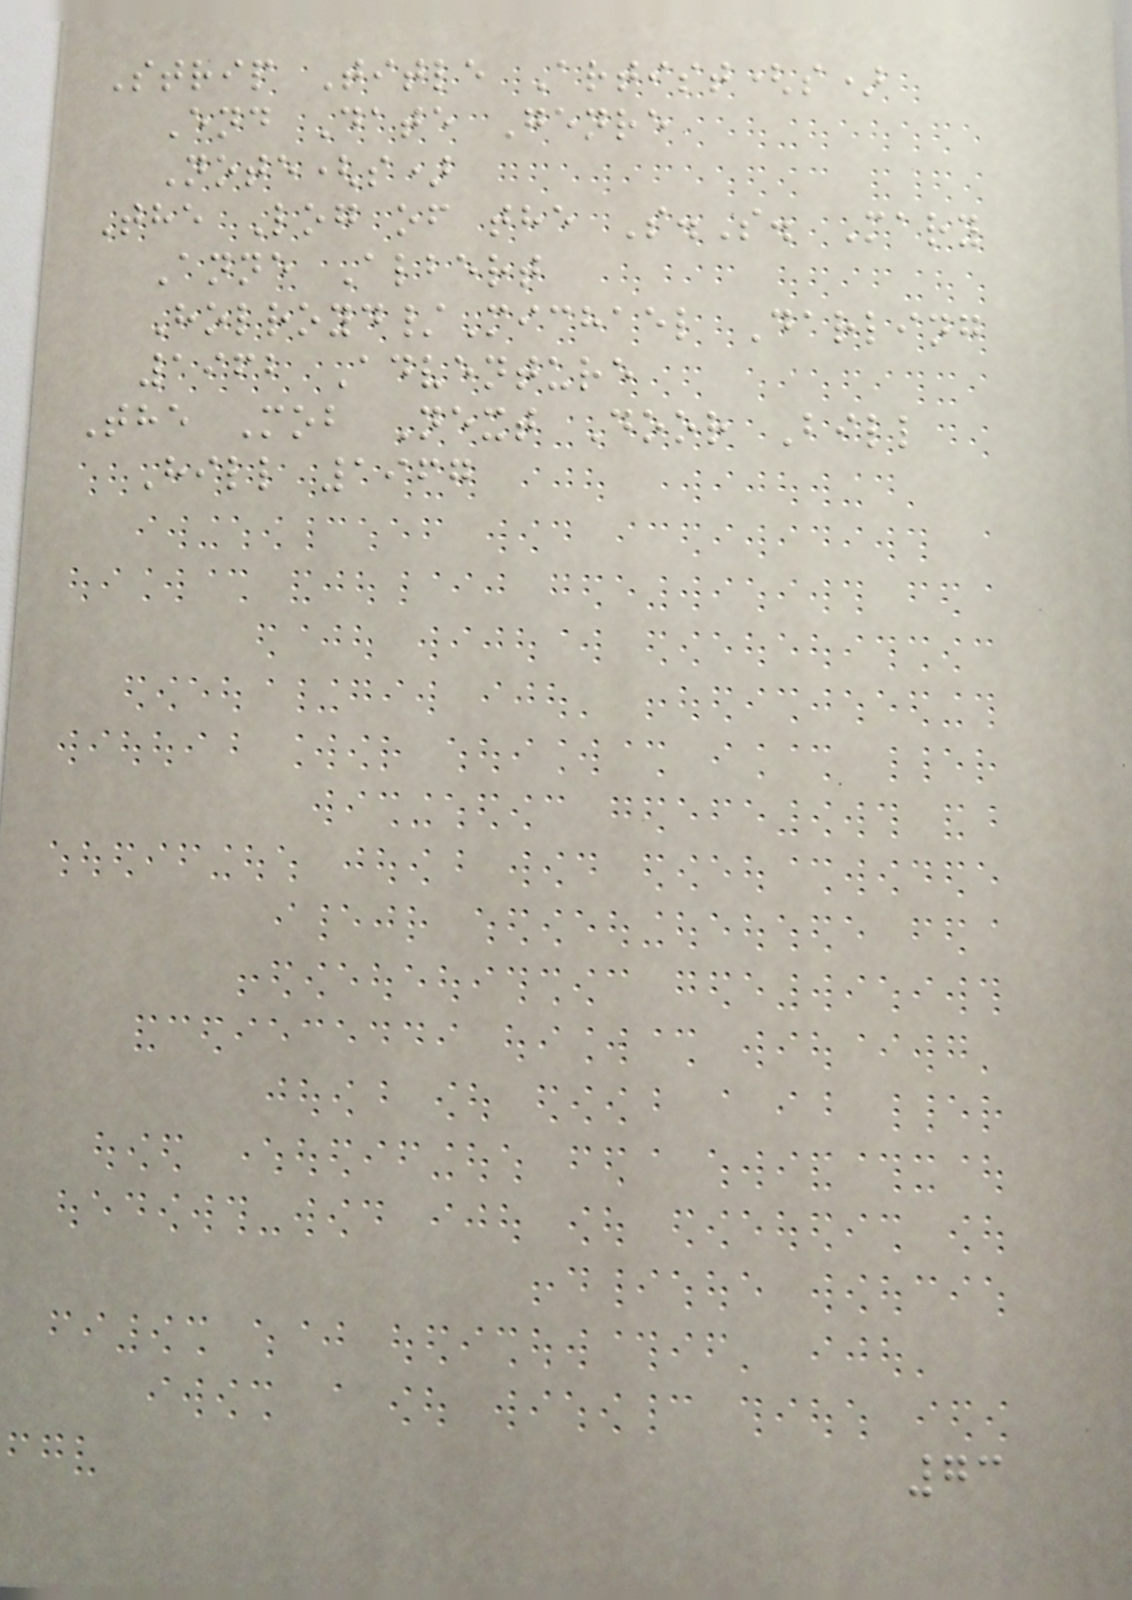Strip Title Artist(s)
End Date Genre
Note(s)
The Log of the S.S. Mary
Anne Albert
Holroyd/Michael Darling
1962 Adventure
The Mob Next Door Bill
Hill 1967
73
